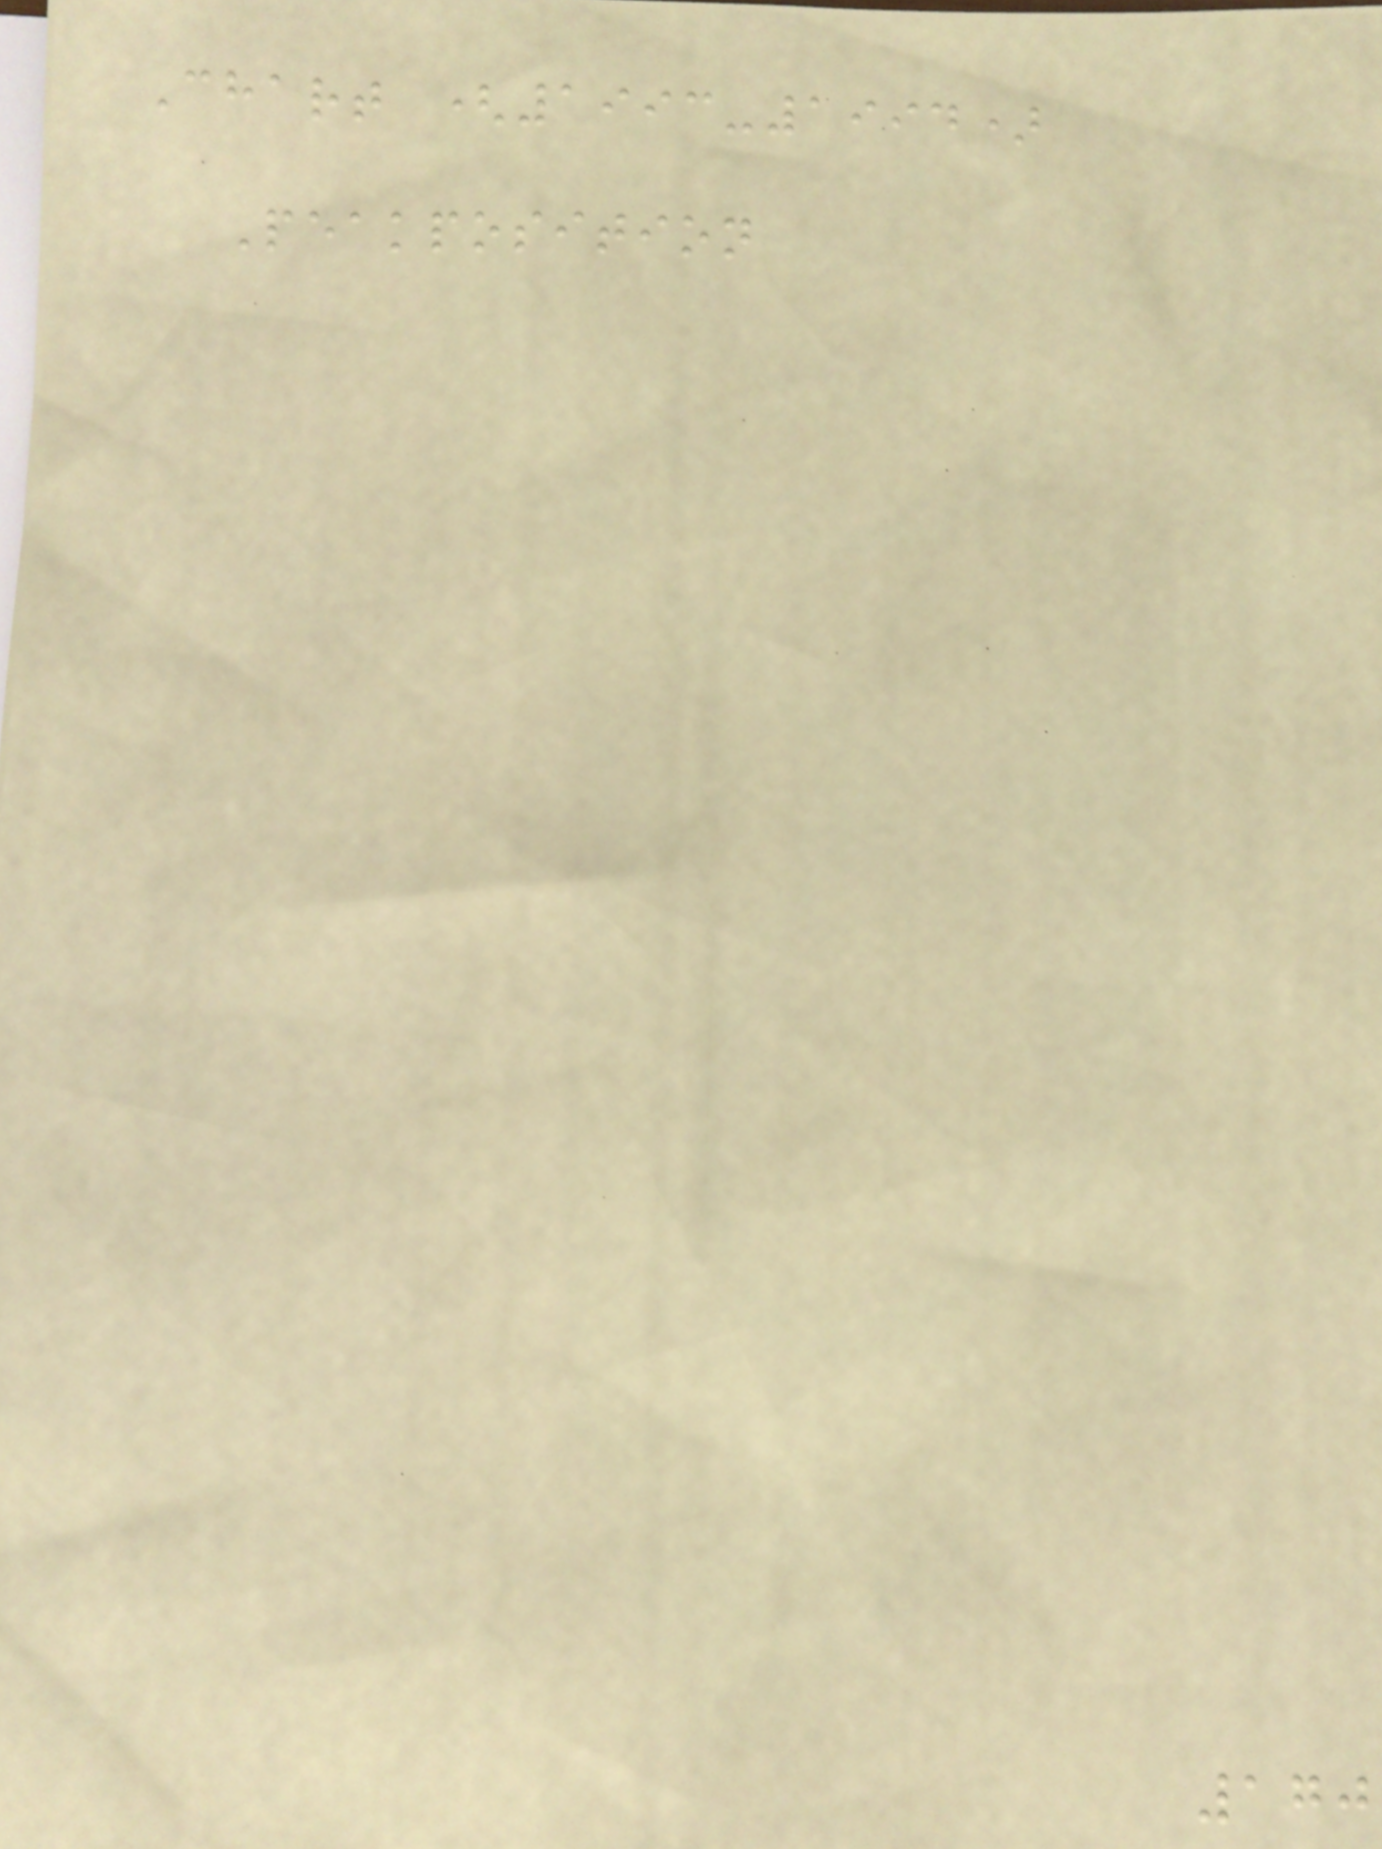Chart (1993-1994)
Peakposition
170
